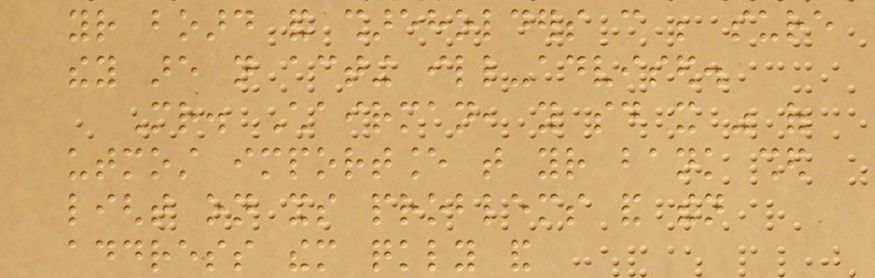your board and shareholders can be sure
they are not acting ill-advised.
Mr. Chairman, you said it was of
utmost importance that your bank shed
light on its problems and then
address them quickly and
